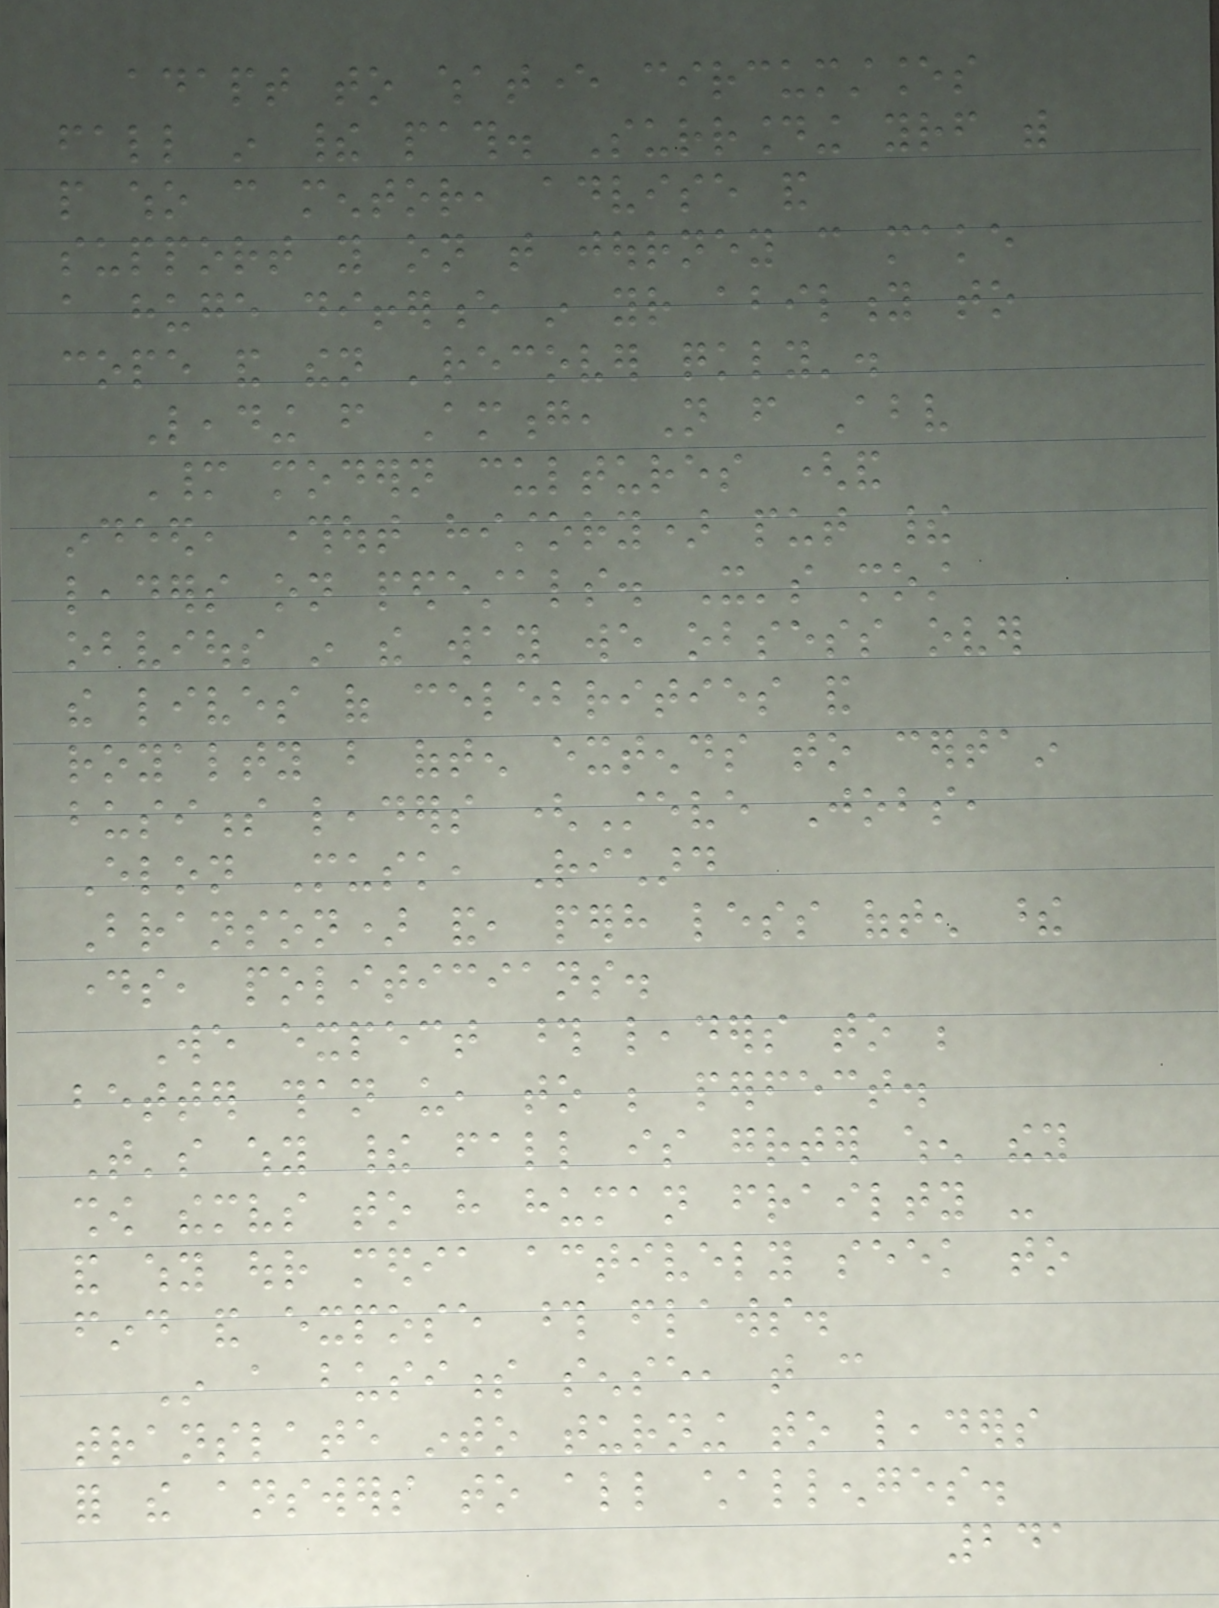adapt to whatever circumstances
fall in their path. Surrounding yourself with
people who can mentor, advise and
support you on that journey can make
a huge difference in your ability to
cope and then 'recover quickly'.
Leading from Among, Not from Above
Many modern cultures (and
indeed, throughout history) put their
leaders on pedestals. It's most
obvious in the way we obsess over
the lives of celebrities and
royalty but often extends to certain
business leaders (Steve Jobs,
Elon Musk, Richard
Branson) and, perhaps less often these
days, politicians.
We expect those leaders to be
better than us, to be perfect.
That's why their fall is greater when they
show themselves to have human frailty -
and why our media actively seek to
find and expose those flaws.
In a business sense, that can
translate into turning to leaders
for the answers to all challenges.
241
